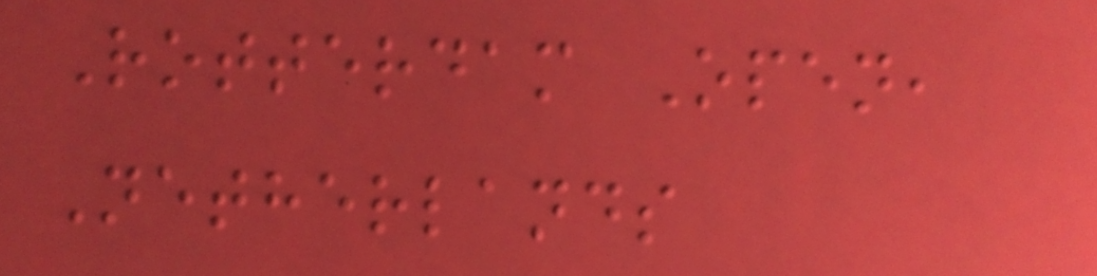Rotterdam Open,
Netherlands
